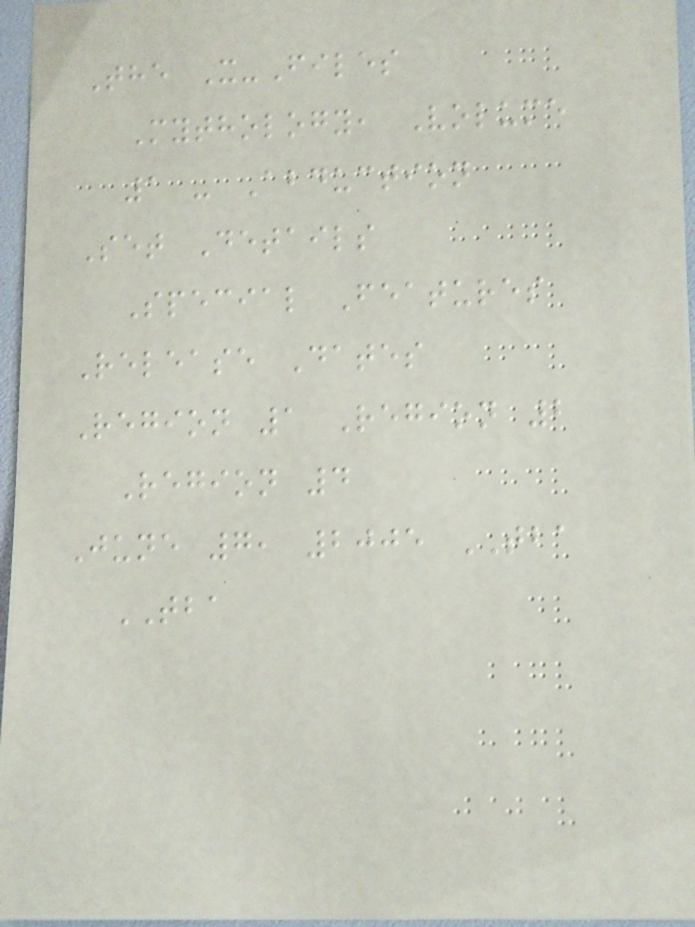The X-Files
Mythology, Volume
1 - Abduction
Set Details
Special Features
Release Dates
Region 1 Region 2
Region 4
June 7, 2005 TBA
TBA
